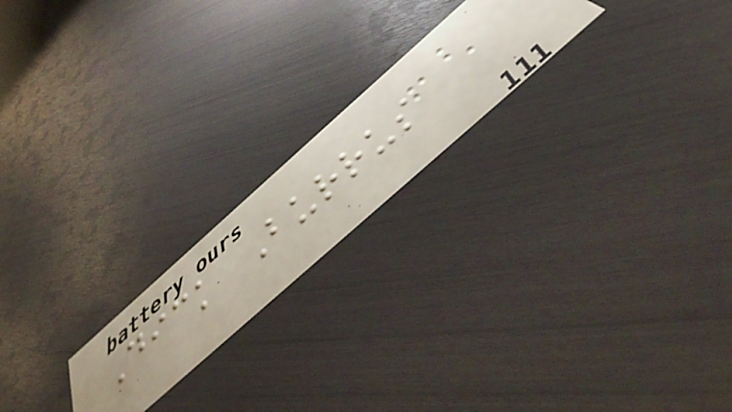Dick Burrus
